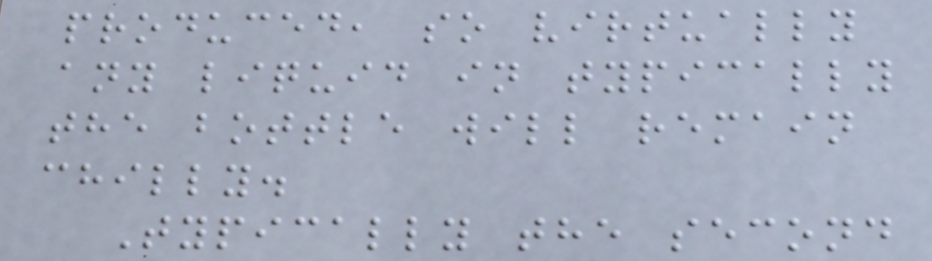produced, so virtually
any liquid in typically
the bottle will remain
chilly.
Typically the second
